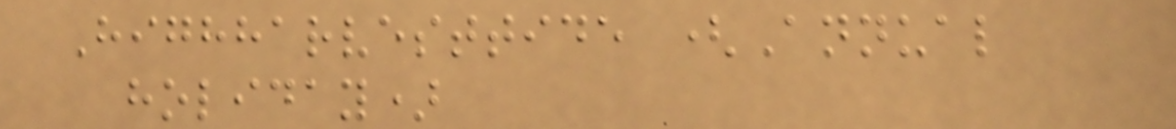Highharvesttide (Annual
holiday)
